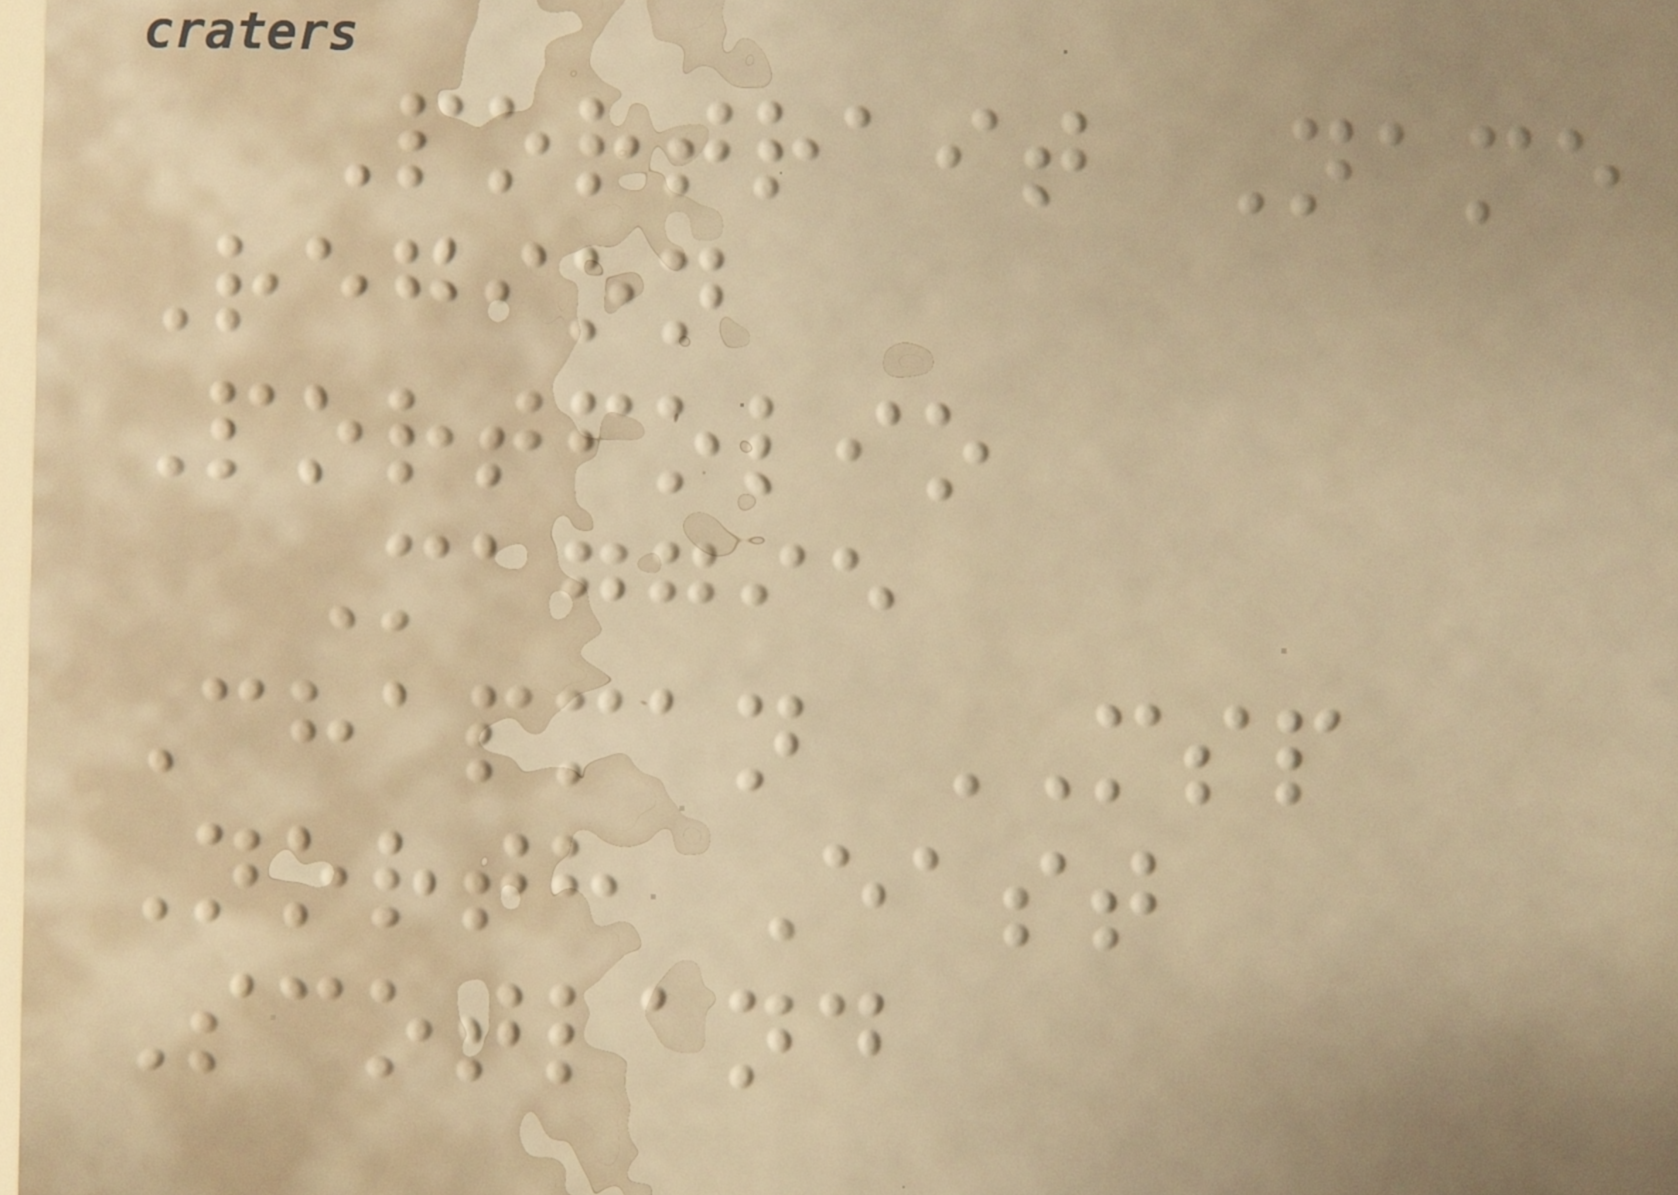Portrait Name
Region
Portfolio
Maggie
Chapman MSP
North East
Scotland
